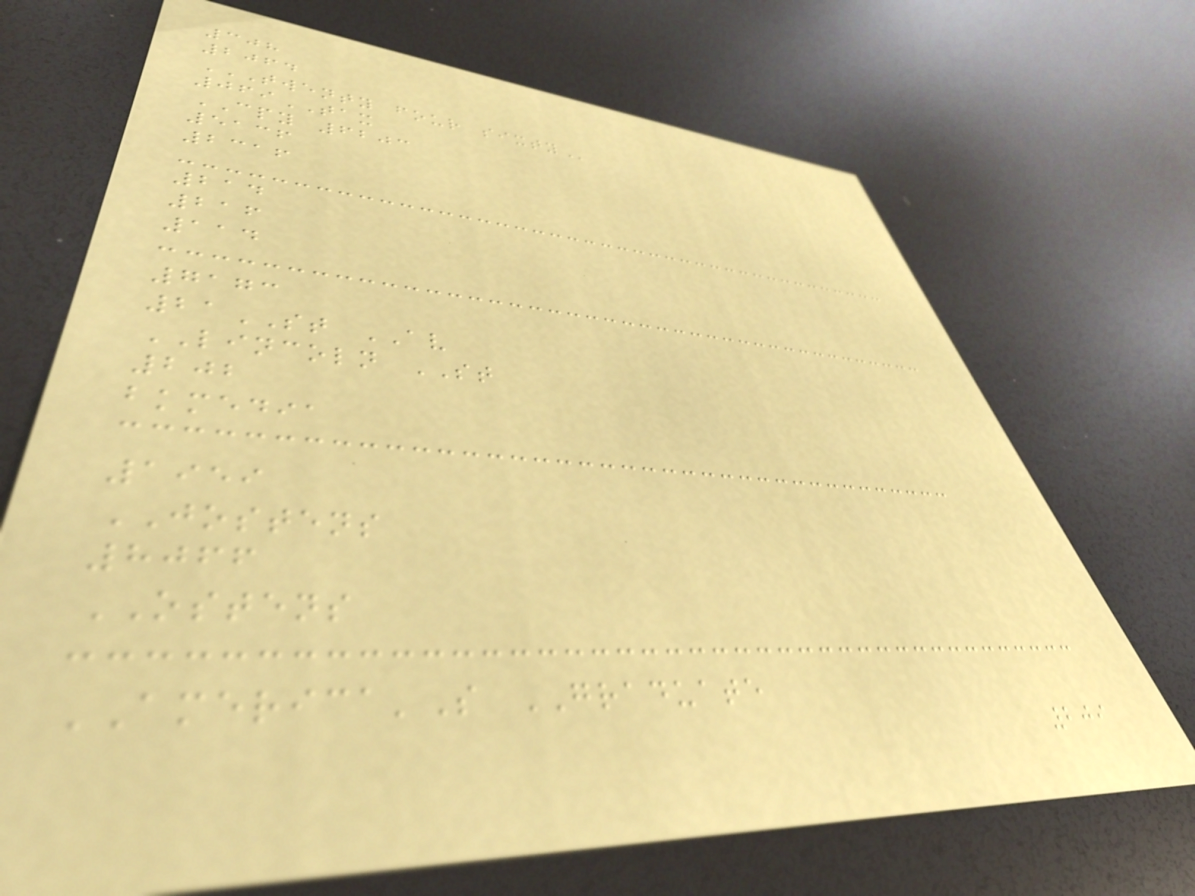308
2064
TWENTY FOUR SIXTY
069TAX
CPY 6203
5136
2316
214
216
114
7173
21ST AV
LINCOLN ST
202
bkmedia
1959
JOSTENS
8066
OSTENS
AMERICA'S GRADUATE
209
